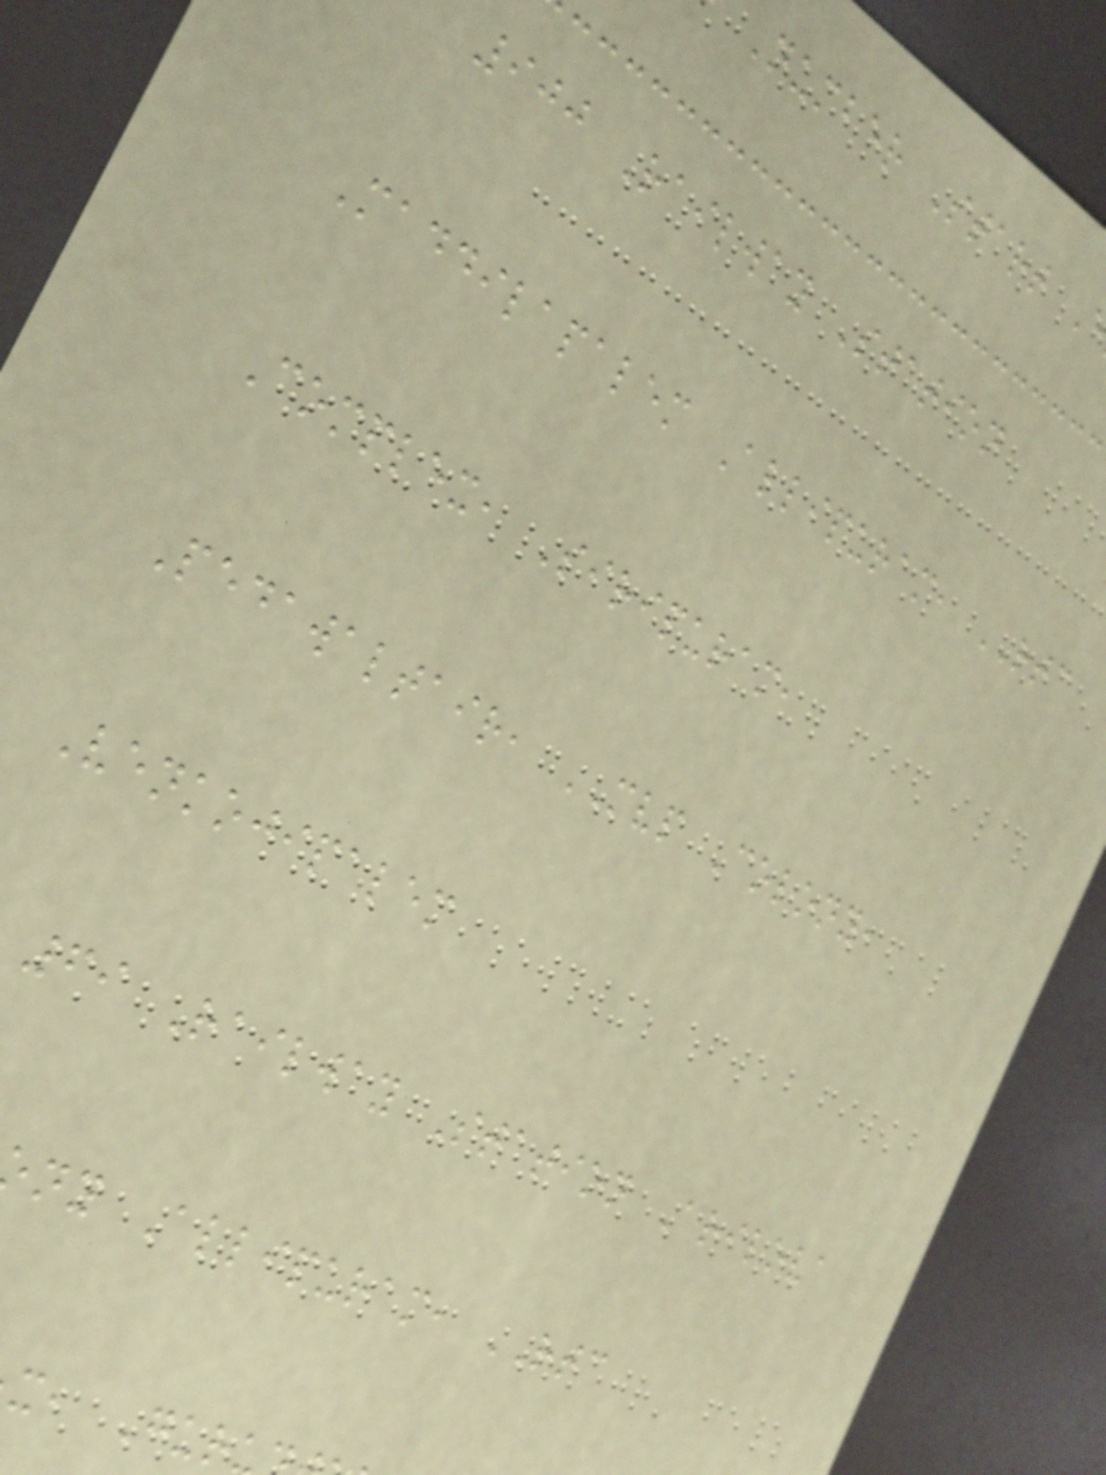Number Start
900 Railway Station
Maddilapalem Allipuram, RTC
Complex, Siripuram,
Pedawaltair, MVP Colony,
Venkojipalem
69 Railway Station Arilova
ny Allipuram, RTC
x, Gur
